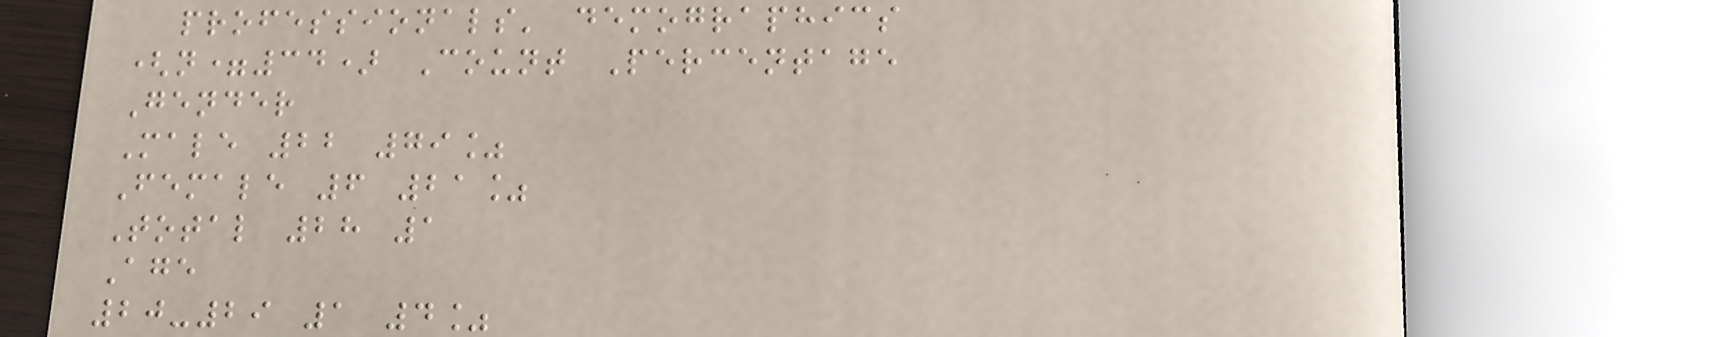professionals' demographics
(n=34) Count Percentage
Gender
Male 22 79%
Female 6 21%
Total 28 1
Age
20-29 1 4%
